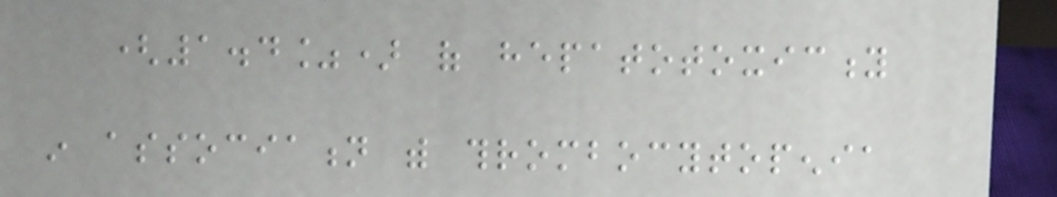(1.4%) of hepatotoxicity
in association with thrombocytopenia
